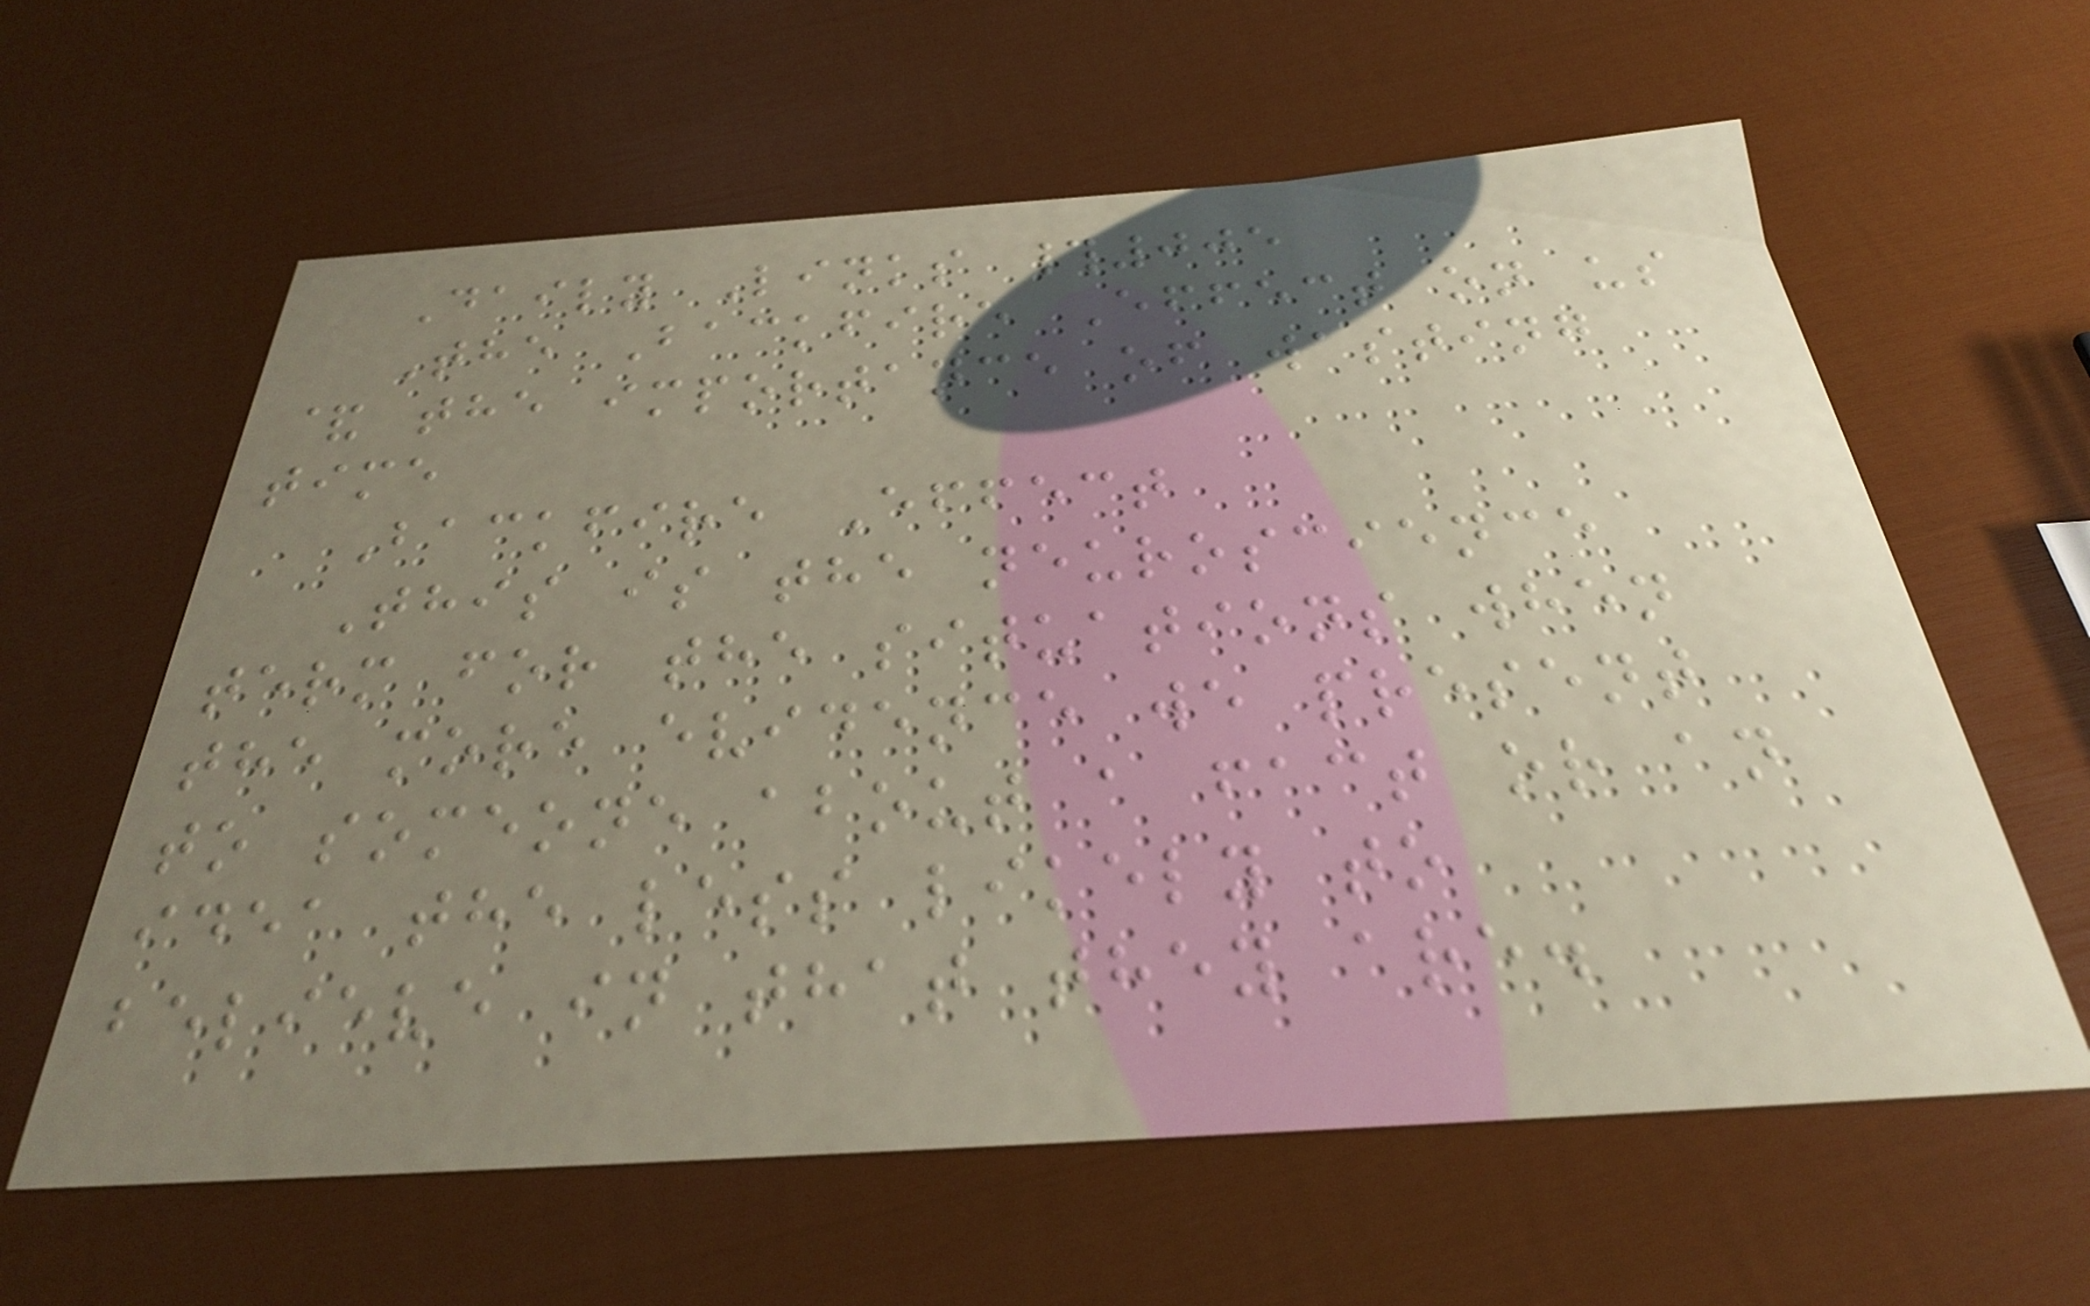Daily Links #005
The Backfire Effect on us
& the importance of wasting
time
Backfire Effect
This is the neuroscience
term for the situations when
the more evidence we present
to someone about a fact or an
idea the less likely to
believe in that they are.
